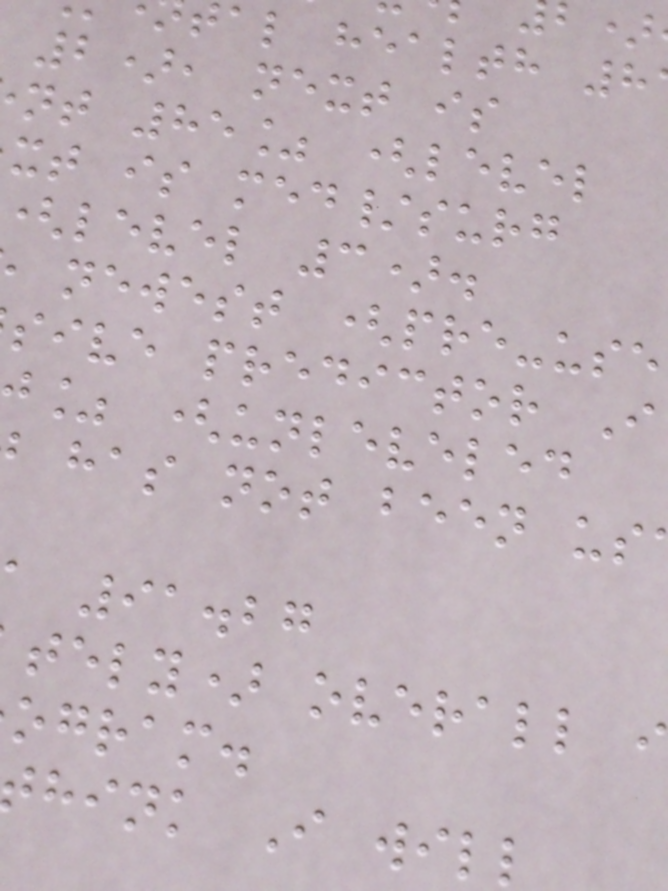al health 8
2), next is
nt 85% (level
xt is med/surg
level 3).
newest (pre-use
sive predictor I
% (unleveled
has not been us
91.27
tely) overall i
ogram.
hink I will
